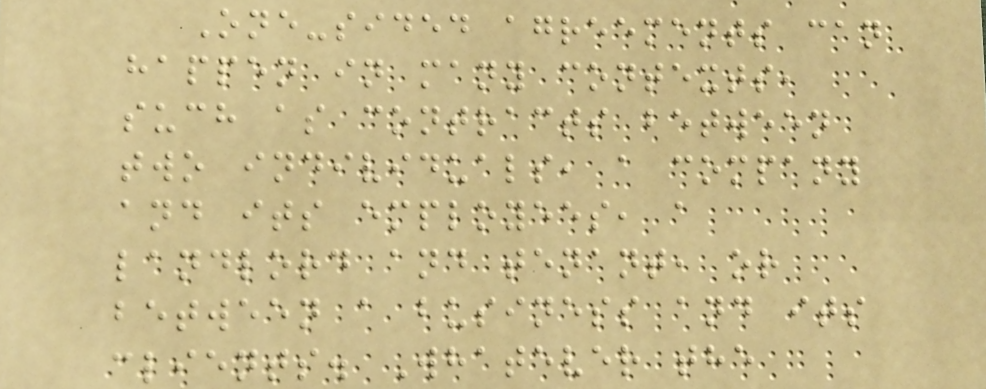One-sided agreements can
happen in many contexts,
such as contracts between
two individuals, a company
and its employees, a
landlord and tenant, or
between a business and its
clients. Whatever the
